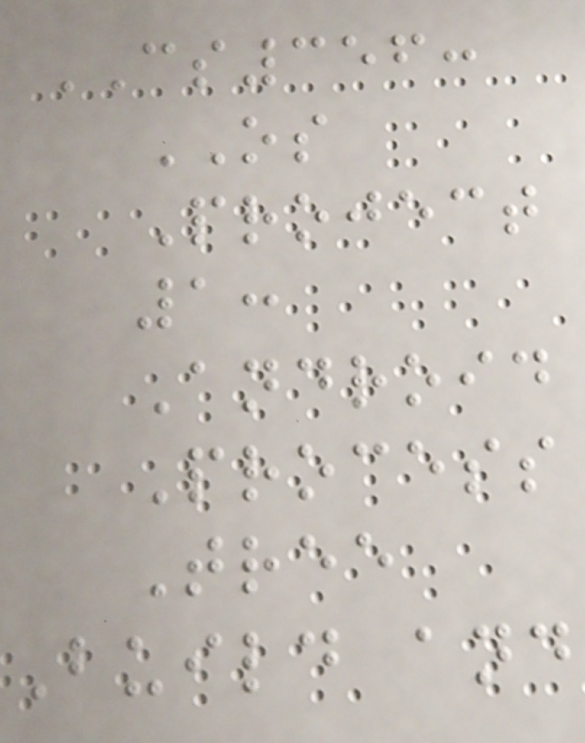CS356:
OS
Project
1:
Android
Process
Tree
Build and
